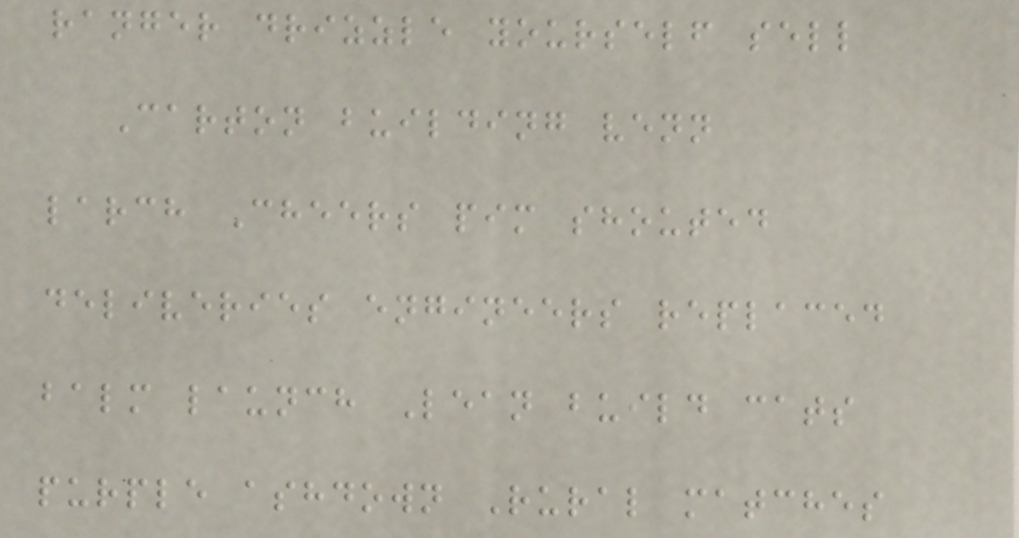ranger drizzle yourself sell
Carton building venn
larch Cheers pim shouted
deliveries engineers replaced
balm launch Lean build cats
purple ashdown Rural matches
